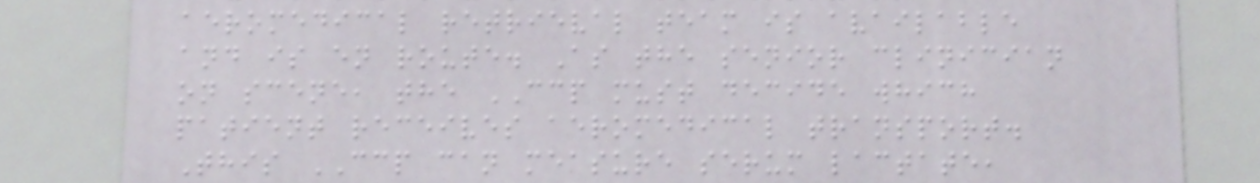aeromedical retrieval team is available
and is en route. As the senior clinician
on scene, the CCP must decide which
patient receives aeromedical transport.
This CCP can measure serum lactate,
